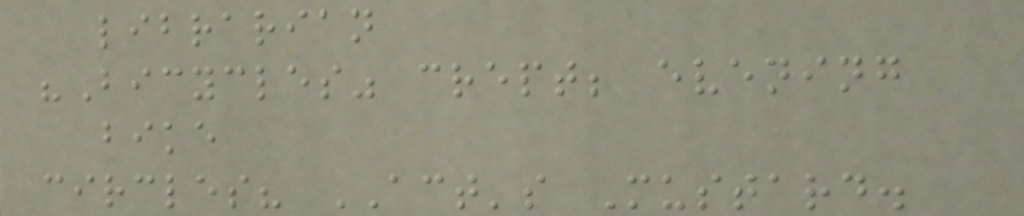librarian
"Bicycles" crept; evening
bike
circles? ACT's Mustard.
